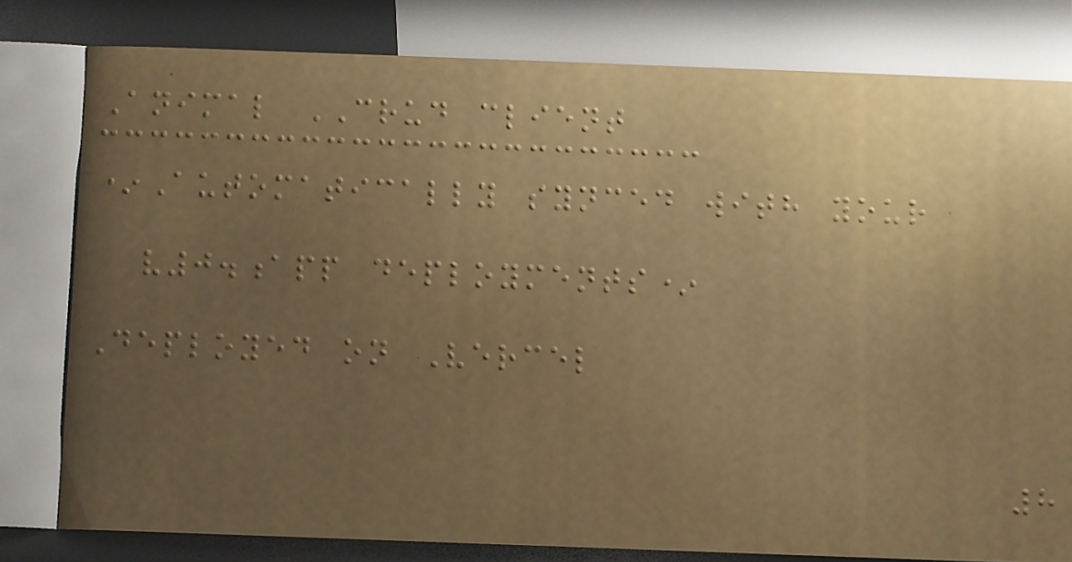Animal CRUD client
*Automatically synced with your
v0.app deployments*
Deployed on Vercel
8
